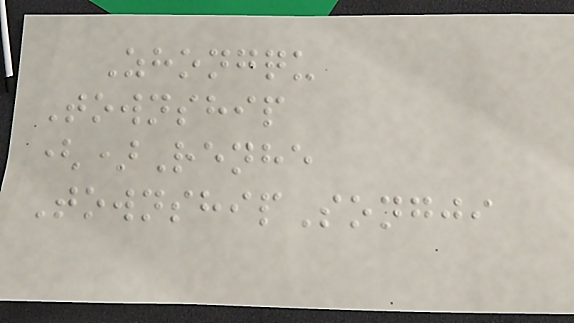Zhongqu
Township
()Renhe
TownshipSongji
